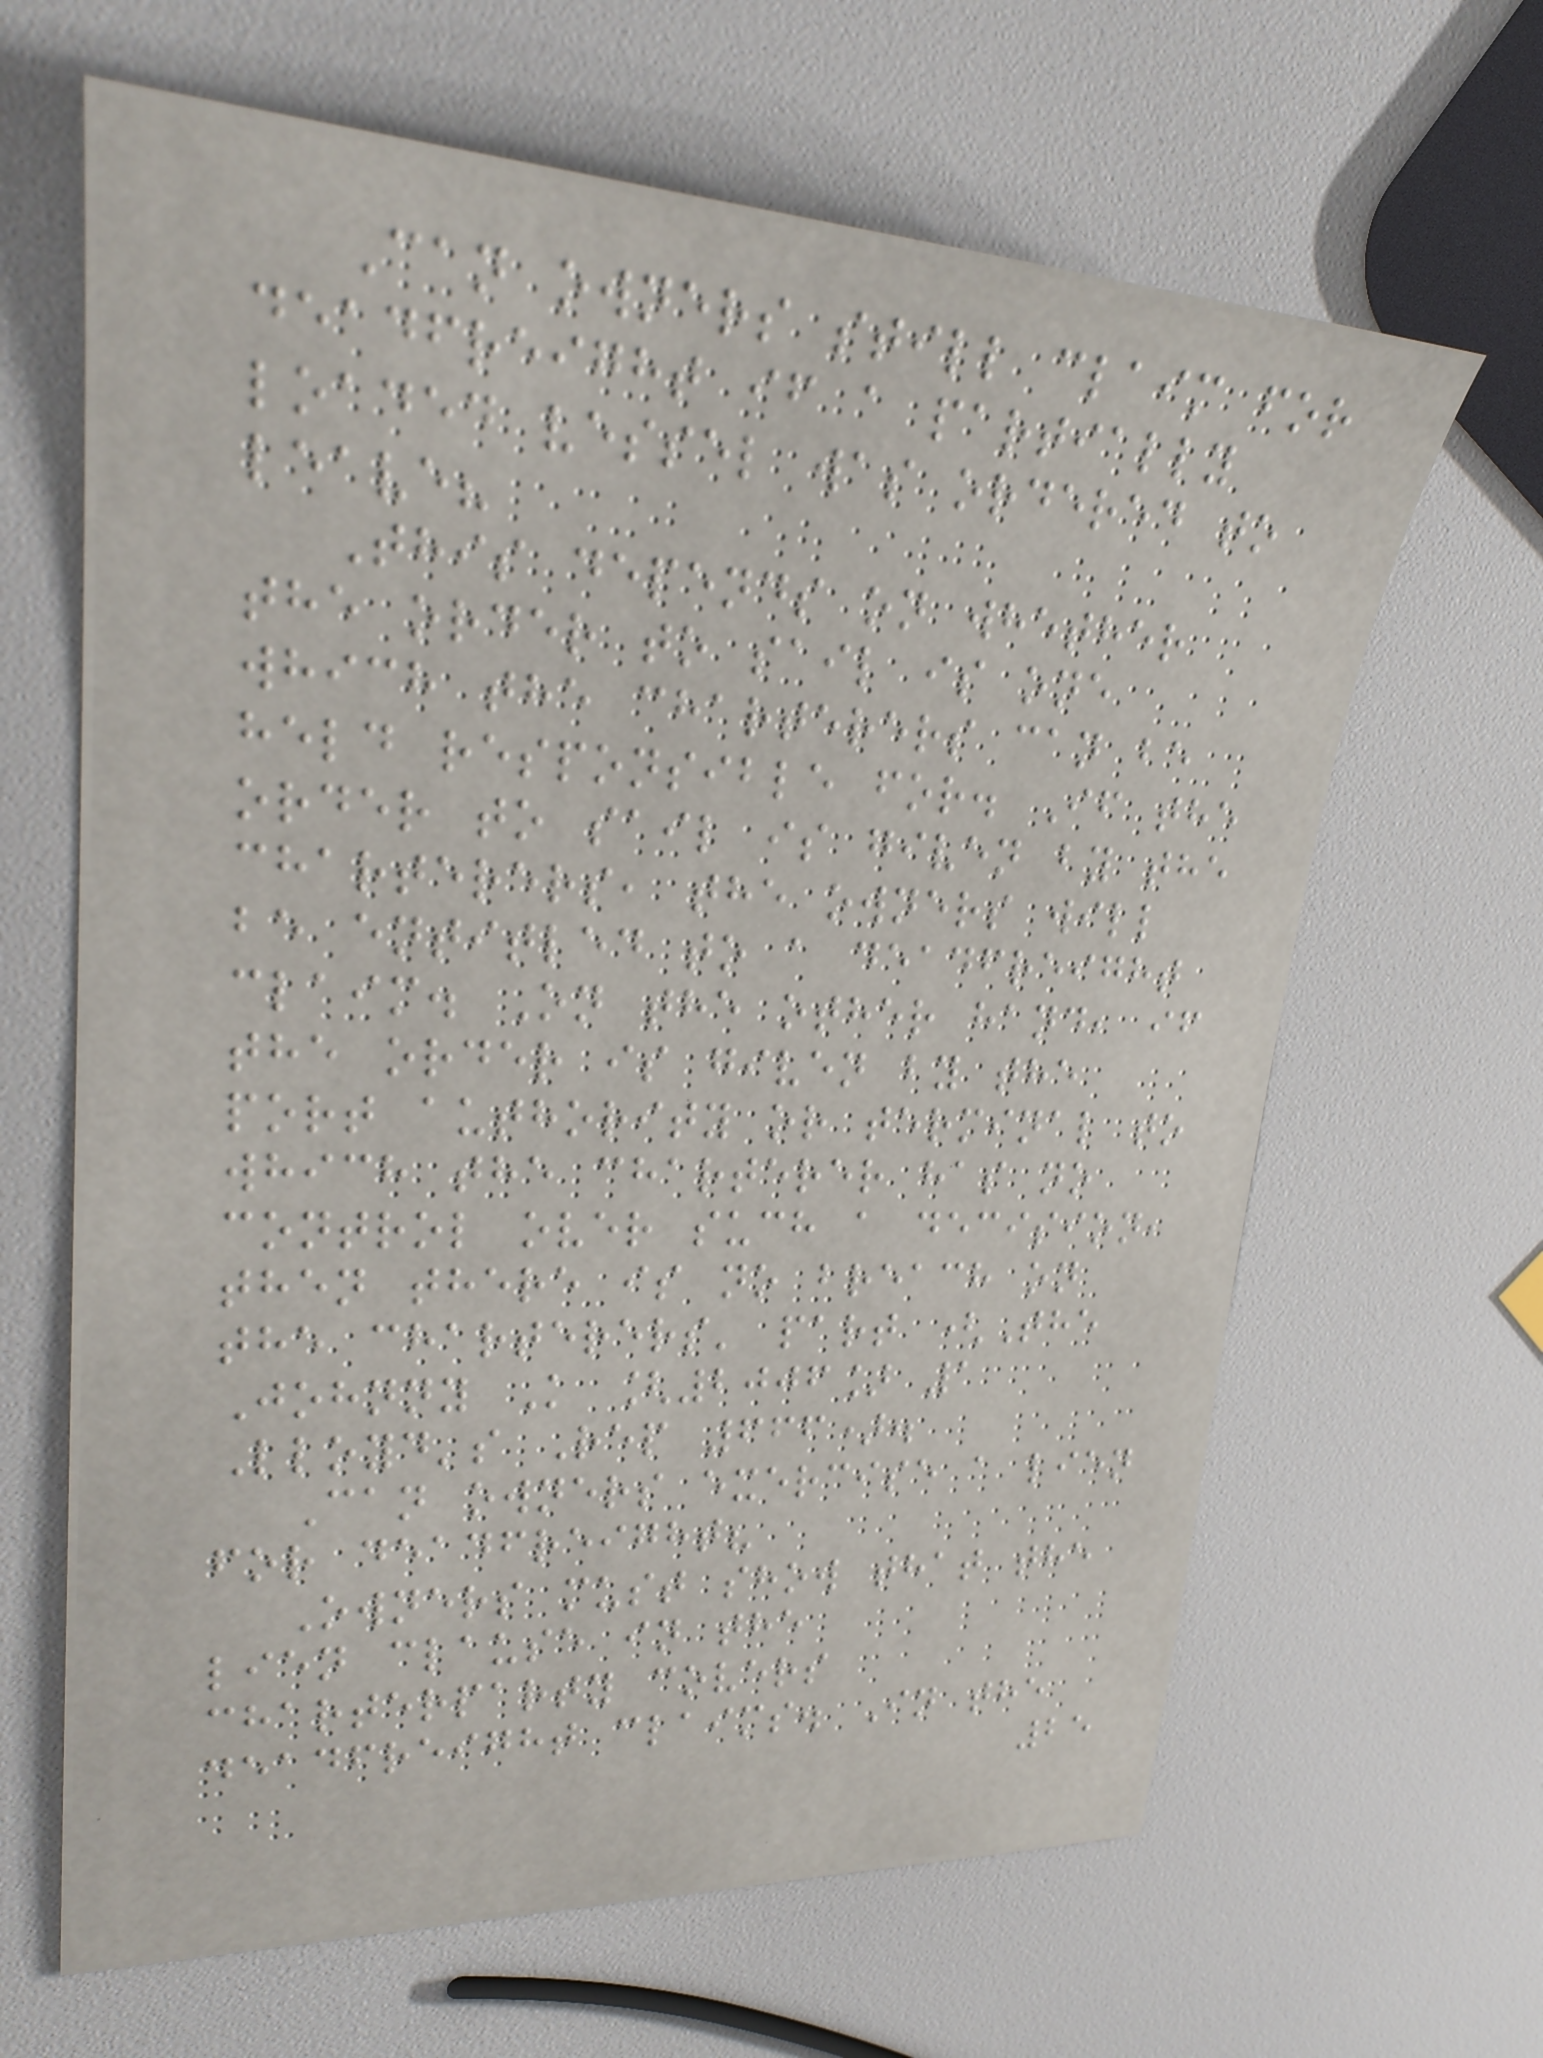Can owners still claim for
deadfreight if a partially
loaded vessel was ordered to
leave?
This depends on whether
the order to sail is one
which the charterers can be
held responsible for. If the
order to sail is given by the
charterers, the owners will
be entitled to a deadfreight
claim. On the other hand, if
the order is given by the
port authority or terminal to
which the charterer has no
control over such a decision,
then there is no breach on
the charterers' part (The
Johnny K [2006] 1
Lloyd's Rep 666).
Can owners exercise a lien
for deadfreight?
Owners must show that the
lien clause in the
charterparty covers
deadfreight claims. In the
25
